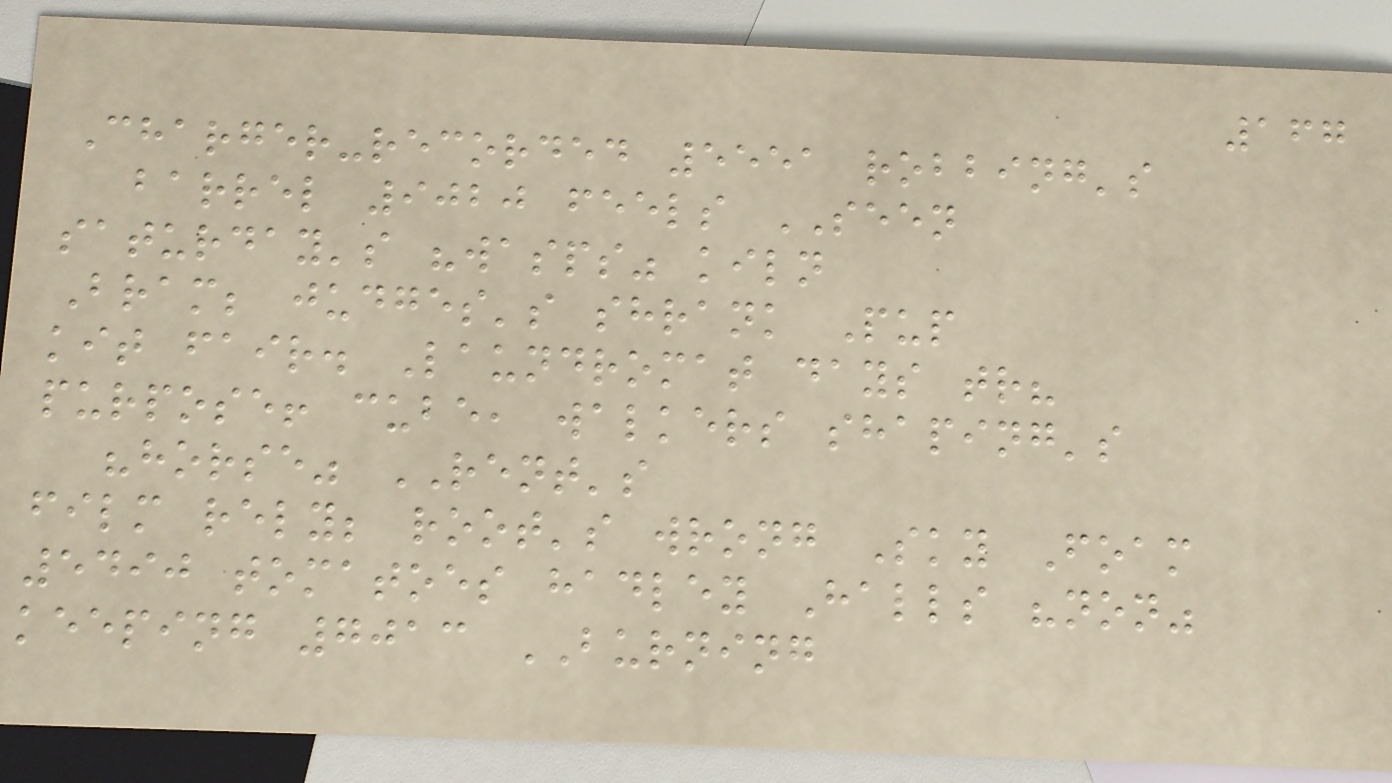167
Charger-recorded 5551 robbing's
barrel 9020 feels SEEN
saturday's "wasps" kiln
Bram; judges's shrank Pup
kit fair. Laundromat days tr?
purpose! cube, walkers shaping's
"horse" RENT's
film rely; root's wrong Sky Foam
5490 tomatoes hadley Halls "non"
keeping 7013 BURNING
